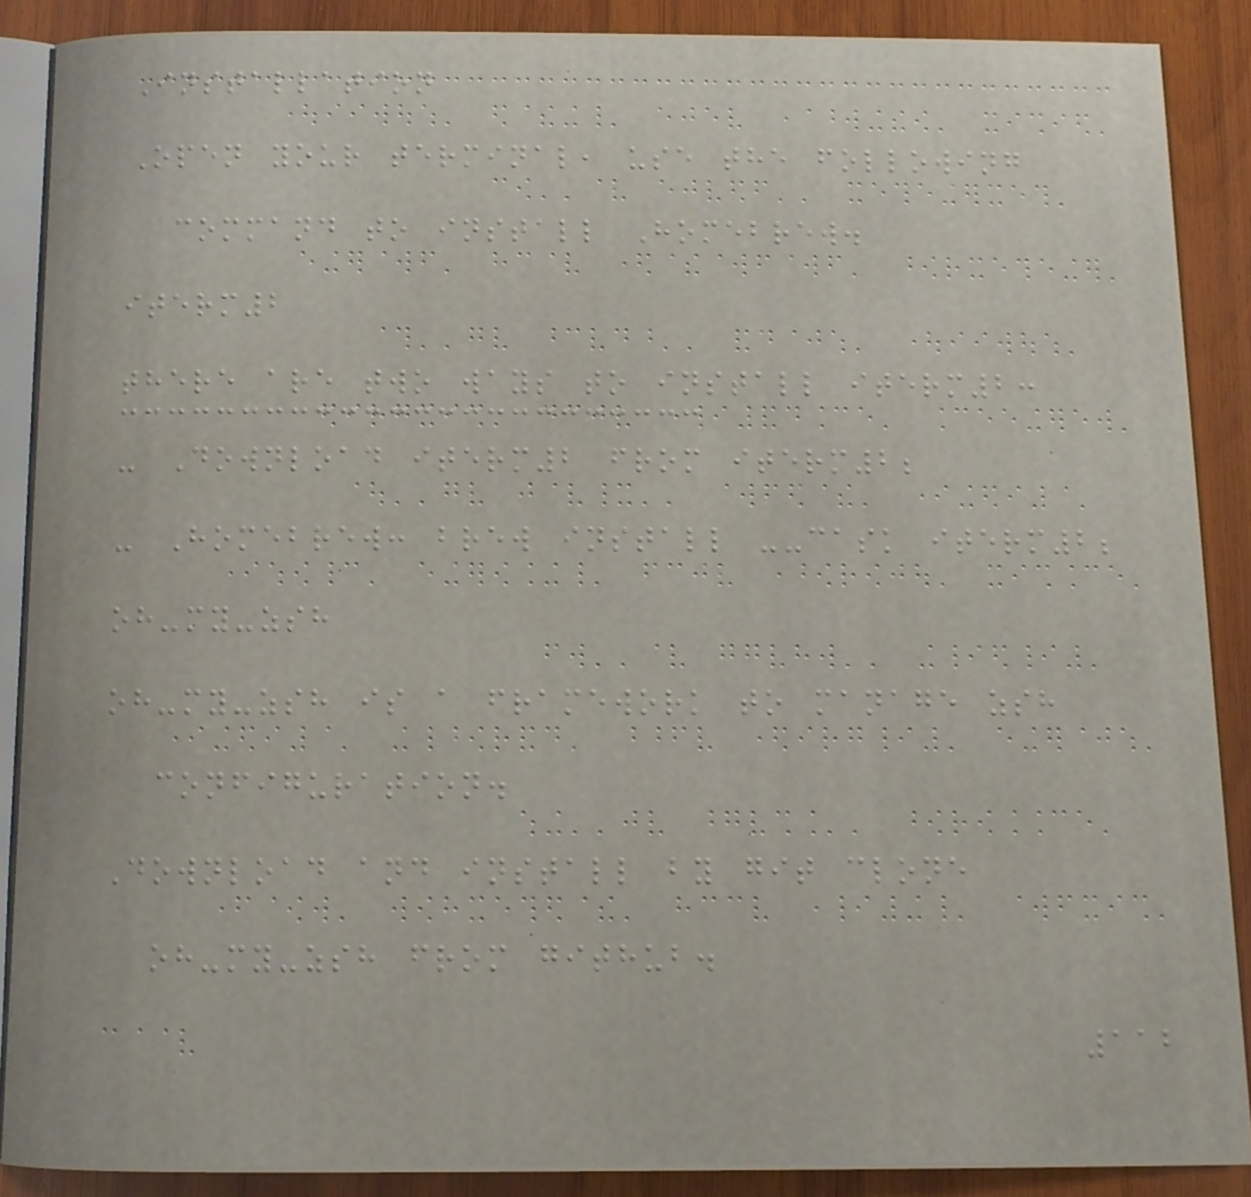Installation
Open your terminal, use the following
command to install Homebrew.
iterm2
there are two ways to install iterm2:
- Download iterm2 from iterm2;
- Homebrew: brew install --cask iterm2;
oh-my-zsh
oh-my-zsh is a framework to manage zsh
configuration.
Download and install by git clone
oh-my-zsh from github.
112
